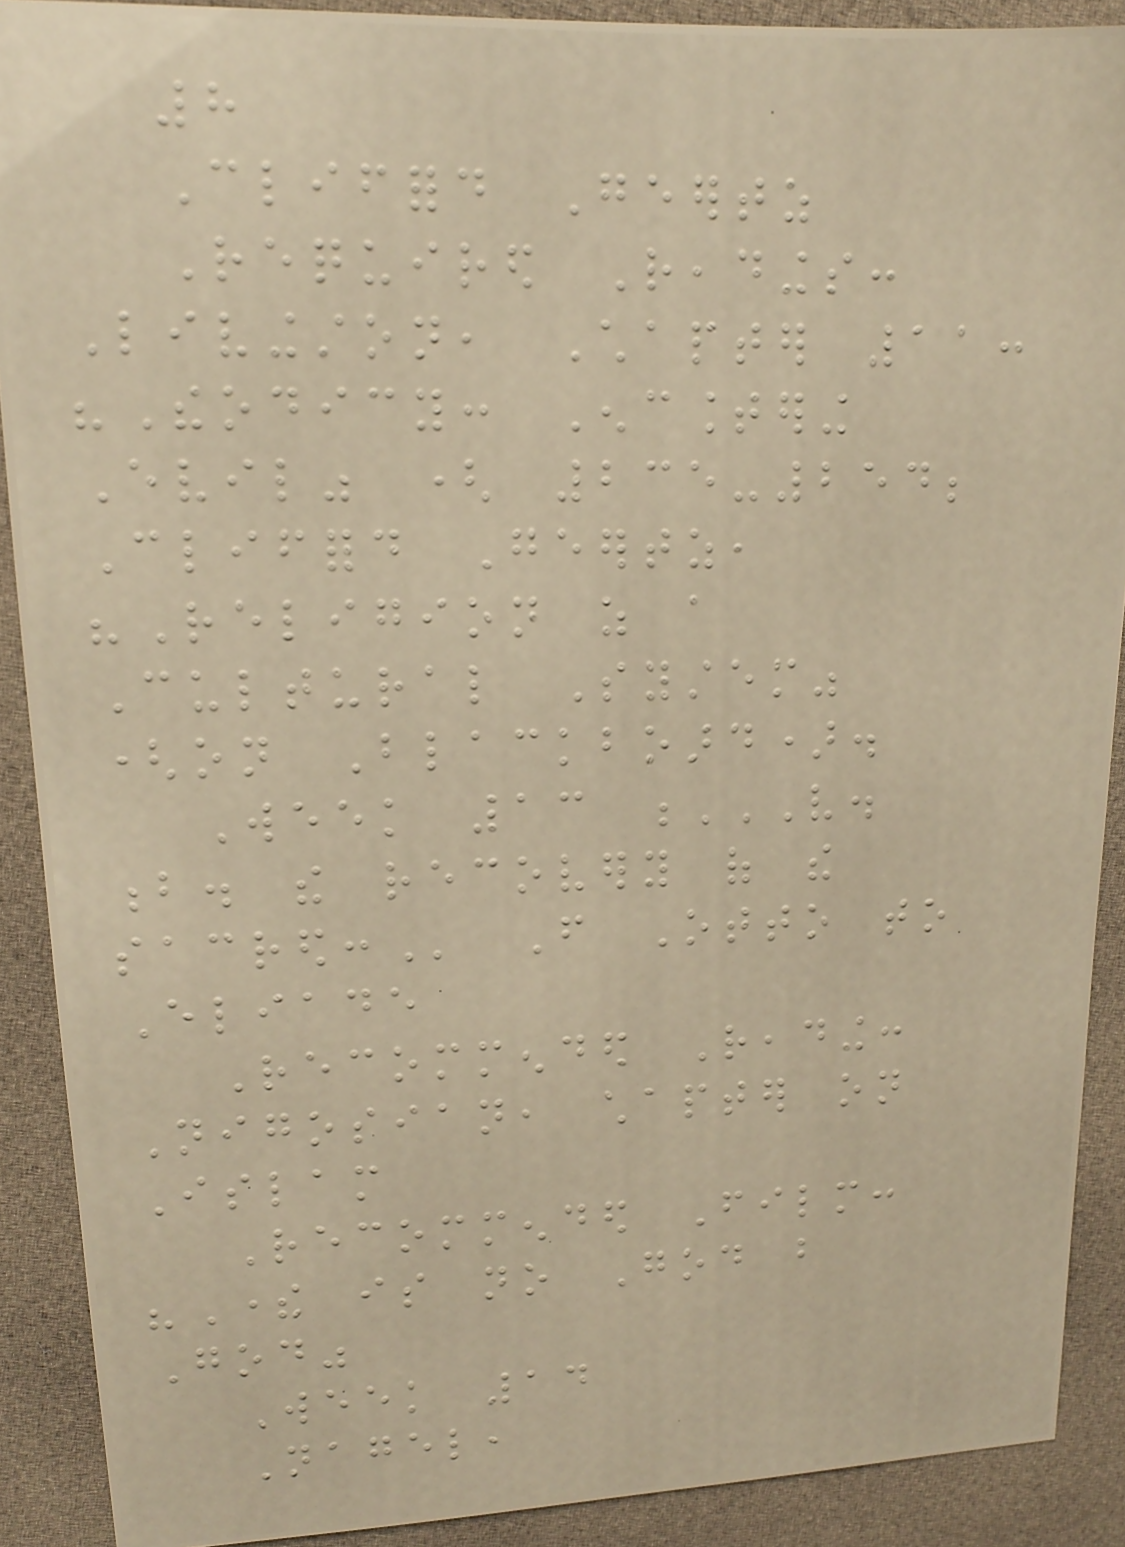8
Clifford Geertz
Required Readings:
Livingston, Chapter 11:
"Theodicy: Encountering
Evil" ( 235-254;
Clifford Geertz,
"Religion as a
Cultural System"
(on Blackboard).
Week 13 V.
B. THE RECOVERY OF THE
SACRED: From Otto to
Eliade
Recommended Reading:
Nigosian, chapter on
Islam
Recommended Film:
"There is no God but
God"
Week 14
Nagel,
